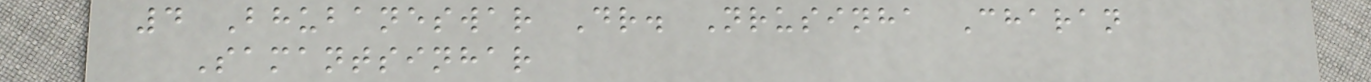4 Bhubaneswar Dr. Nrusinha Charan
Samantsinhar
